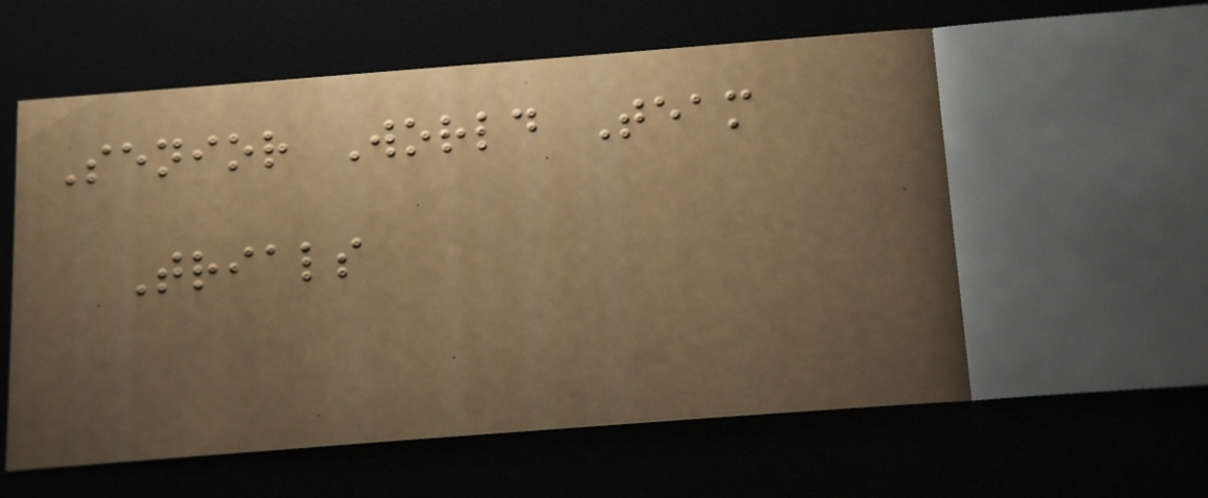Senior World Team
Trials
